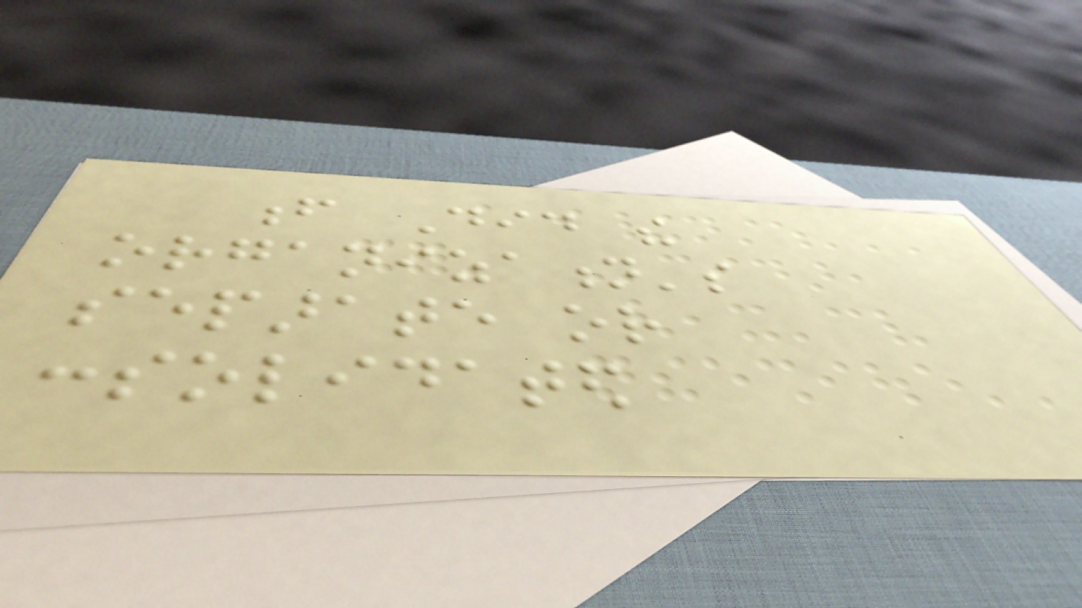f Did the
organization's
separate or
consolidated
